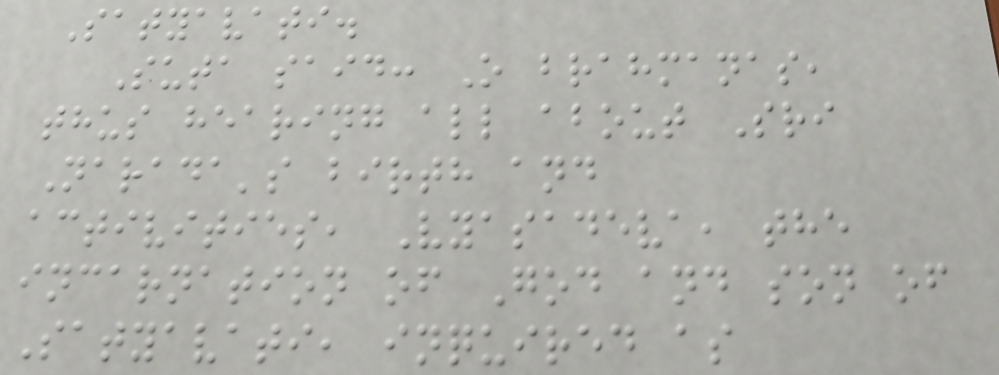Satyavati.
Suta said: O brahmanas,
thus hearing all about Sri
Narada's birth and
activities, Vyasadeva, the
incarnation of God and son of
Satyavati, inquired as
